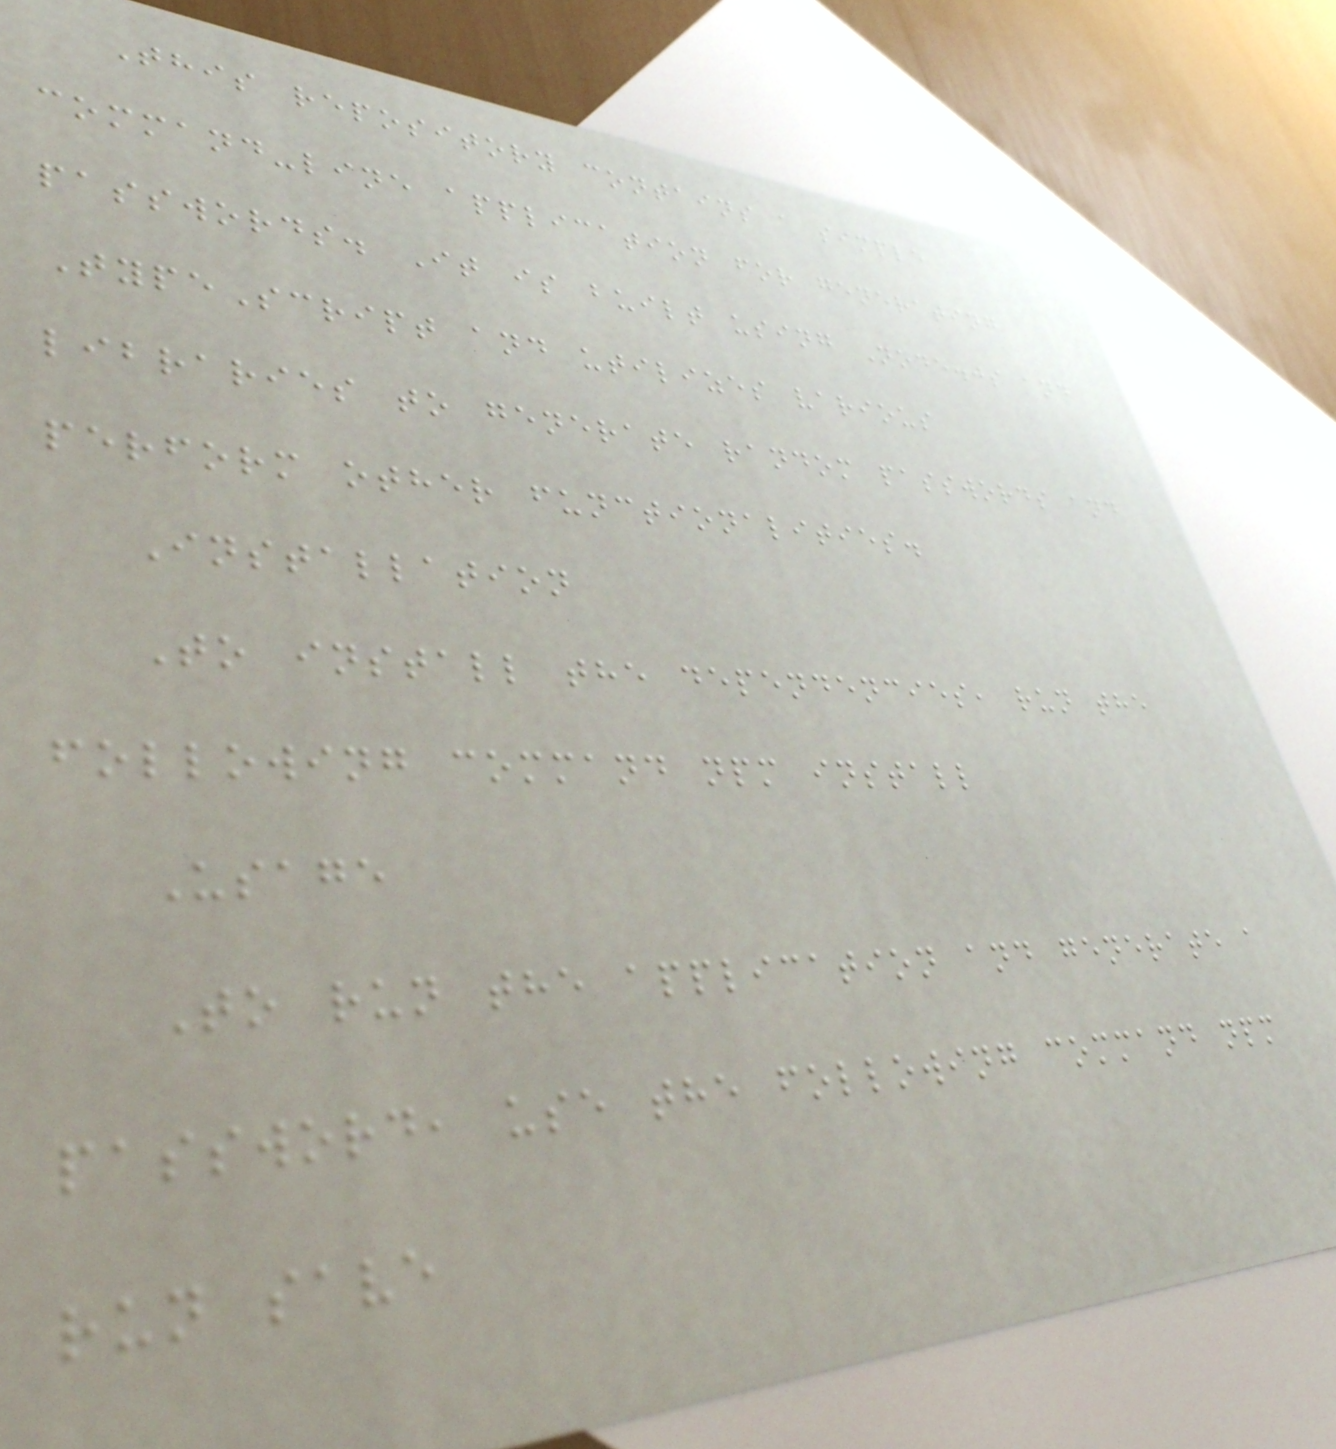This repository contains a simple
command-line application for generating
passwords. It is built using Node.js and
TypeScript and utilizes various
libraries to generate random passwords and
perform other functionalities.
Installation
To install the dependencies, run the
following command npm install
Usage
To run the application and generate a
password, use the following command npm
run save
